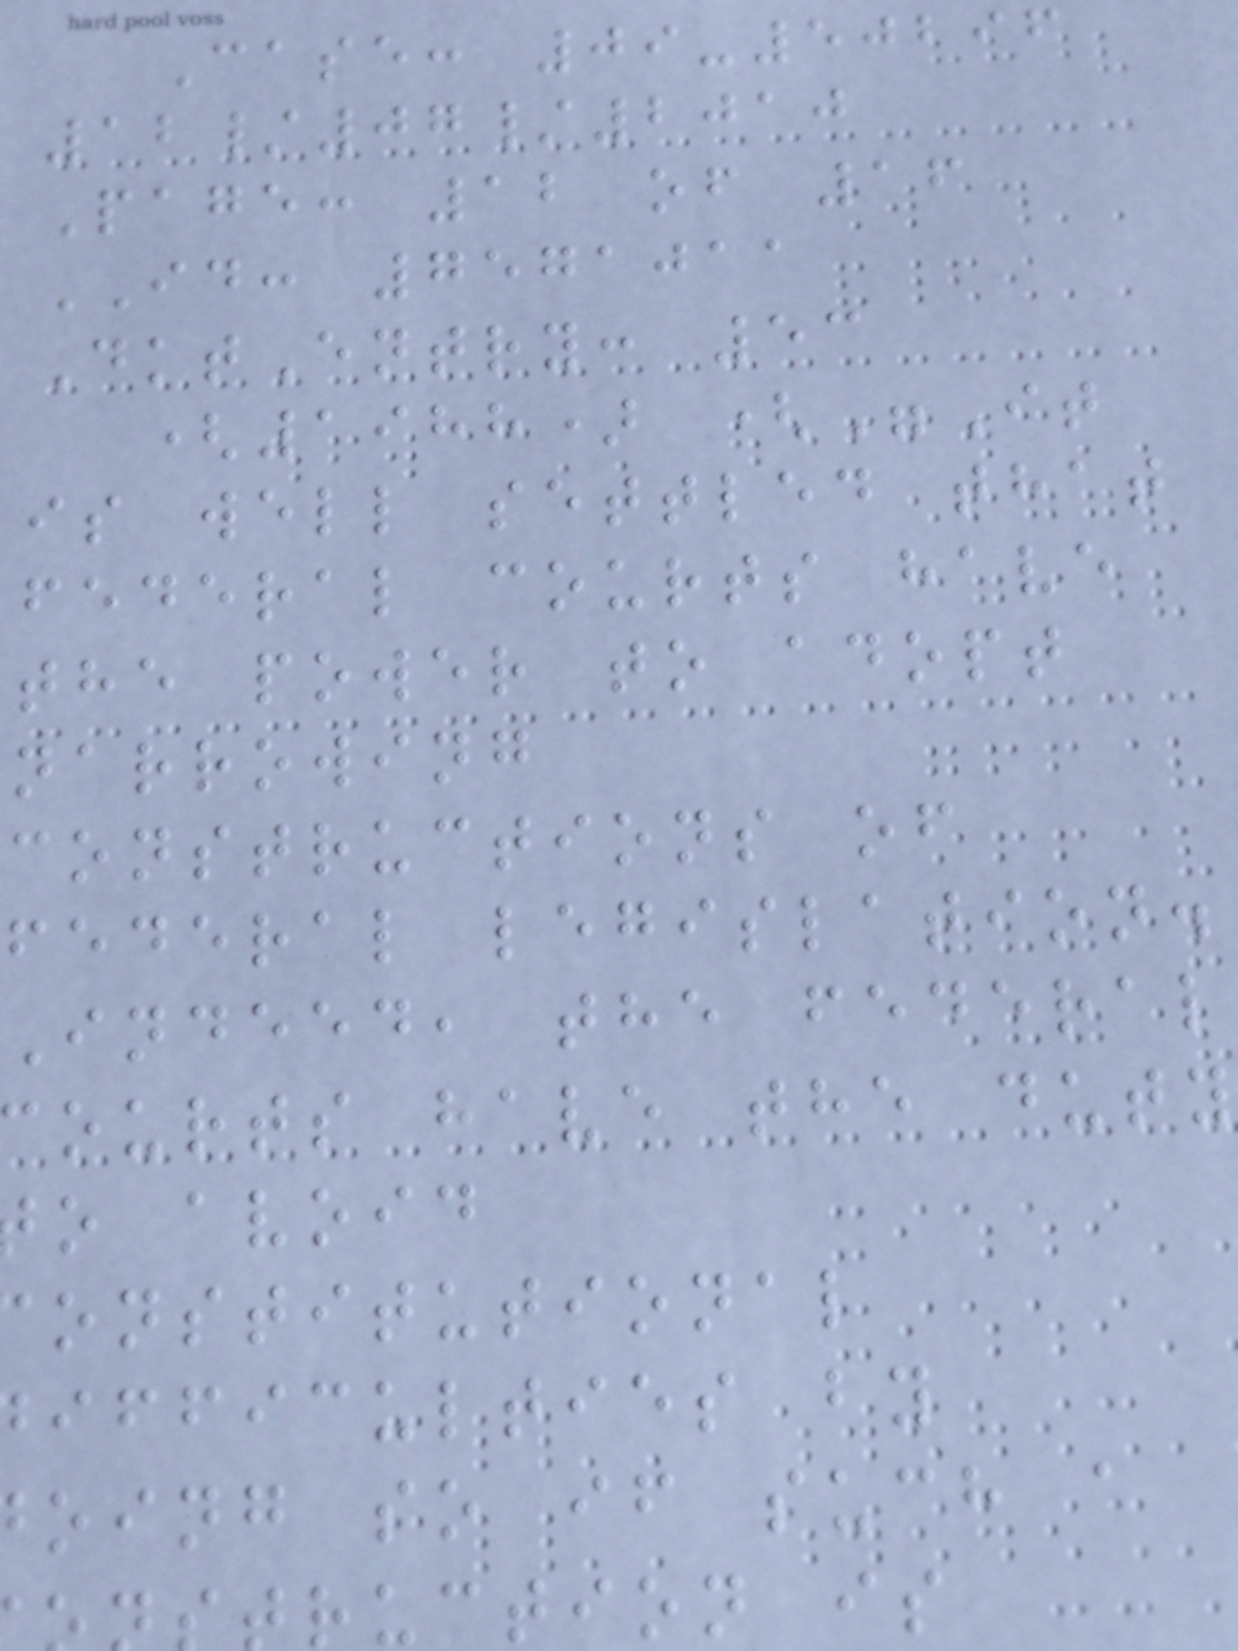Case: 09-50296
12/07/2010
Page: 12 of 16
ID: 7571011
DktEntry: 53
(1988) ("It
is well settled that
federal courts have
the power to adopt
narrowing
constructions of
federal legislation.
Indeed, the federal
ourts have the duty
o avoid
onstitutional
ifficulties by
oing so if such a
ruction is
